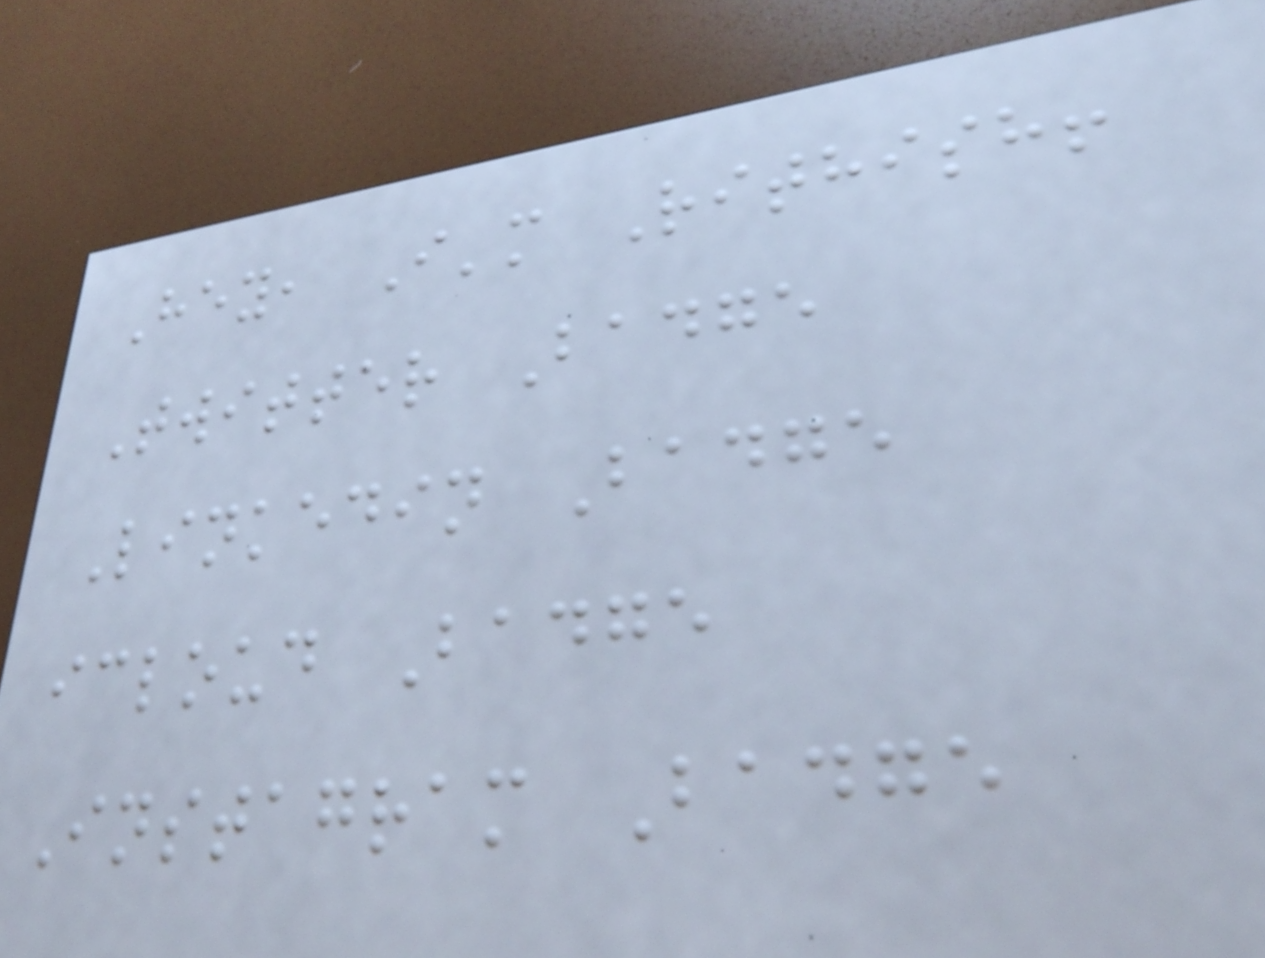Hey, I'm Rithish!
Twitter Badge
Linkedin Badge
icloud Badge
Instagram Badge
